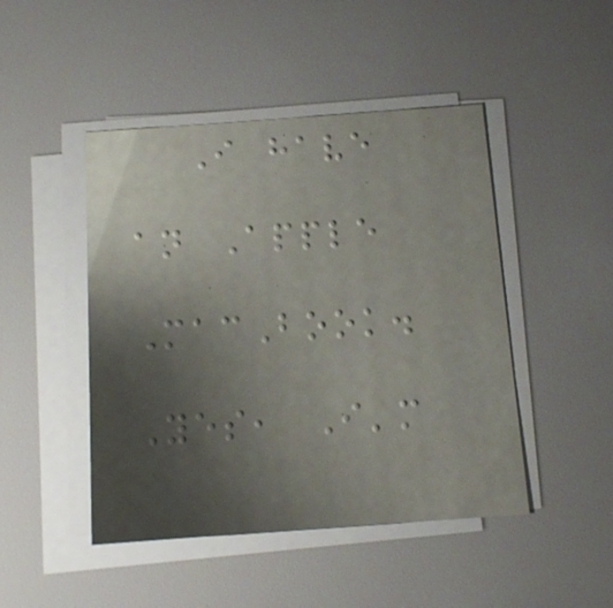I have
an Apple
MacBook.
Yes, I'm
